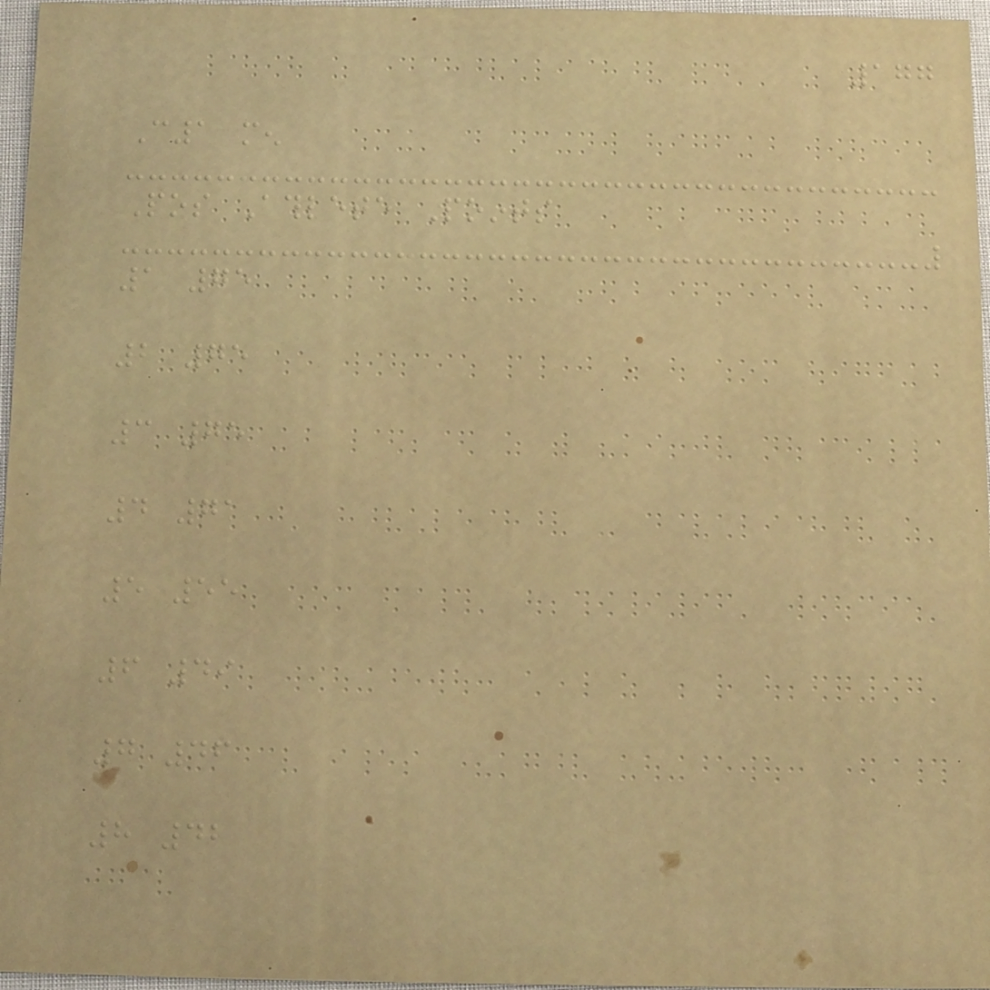177
C1 men
Pos Athlete Points
1 75
2 75
3 75
4 71
5 55
6 49
7 46
8 42
